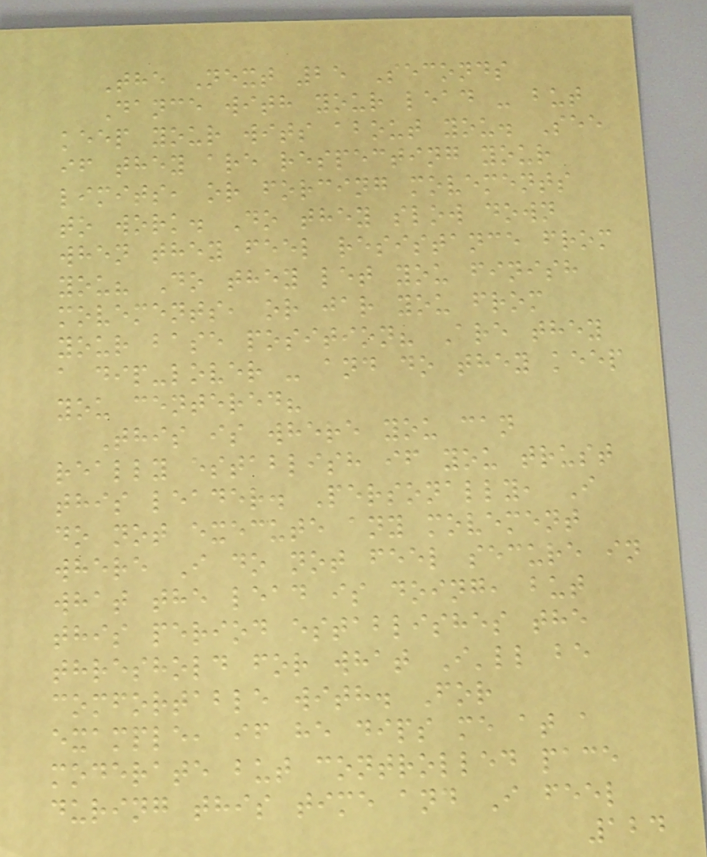The Next 25 Seconds
Dance with your lead - but
keep your wits about you. See
if they are respecting your
limits, or forcing movements
to work. Do they slow down
when they feel resistance from
you? Do they let you finish
movements, or jar you from
your base position? Are they
a dip-lover - and do they keep
you centered?
This is where you can
really establish if you trust
this leader. Personally, I
do not execute any movement
where I do not feel secure in
what the lead is doing, but
this period establishes the
threshold for what I'll be
comfortable with. For
example, if he dips me at a
moderate but controlled pace
during this time and I feel
124
